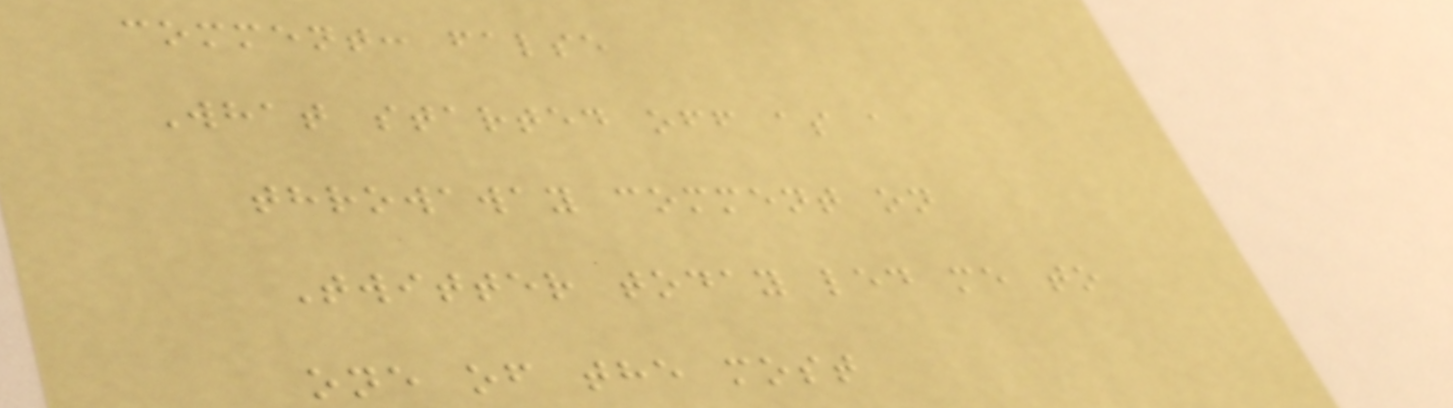comment: false
What started off as a
throwaway comment on
Twitter today led me to
one of the most
